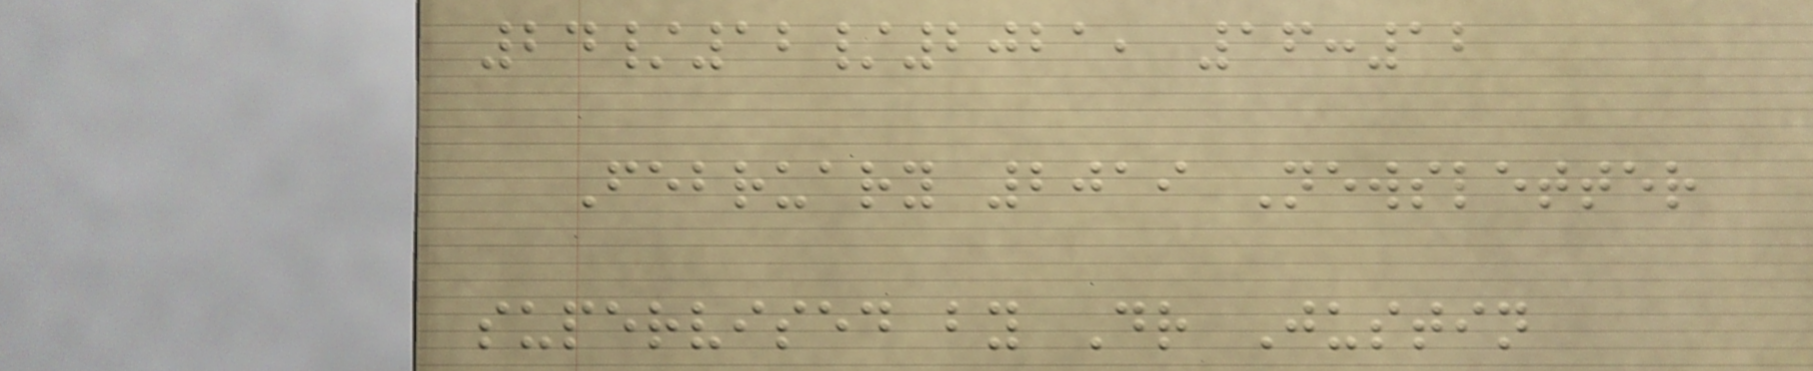24/12/2021, 16:12
February 2019 Newsletter
supervised by Dr Justin
